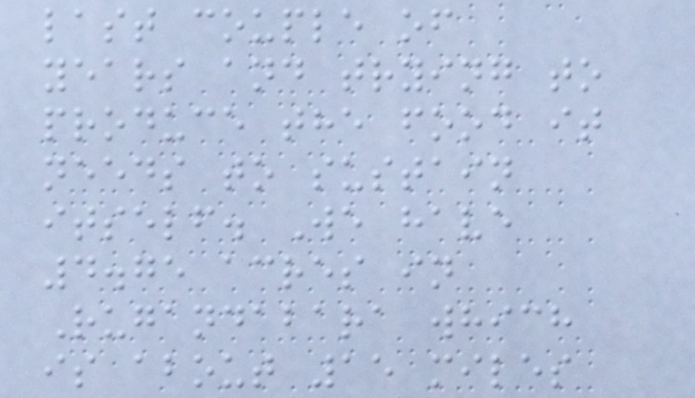last couple of
years and trying to
produce the food it
needs to sustain
itself. We have
4.75 acres in
Rugandabara which
is about 15 miles
